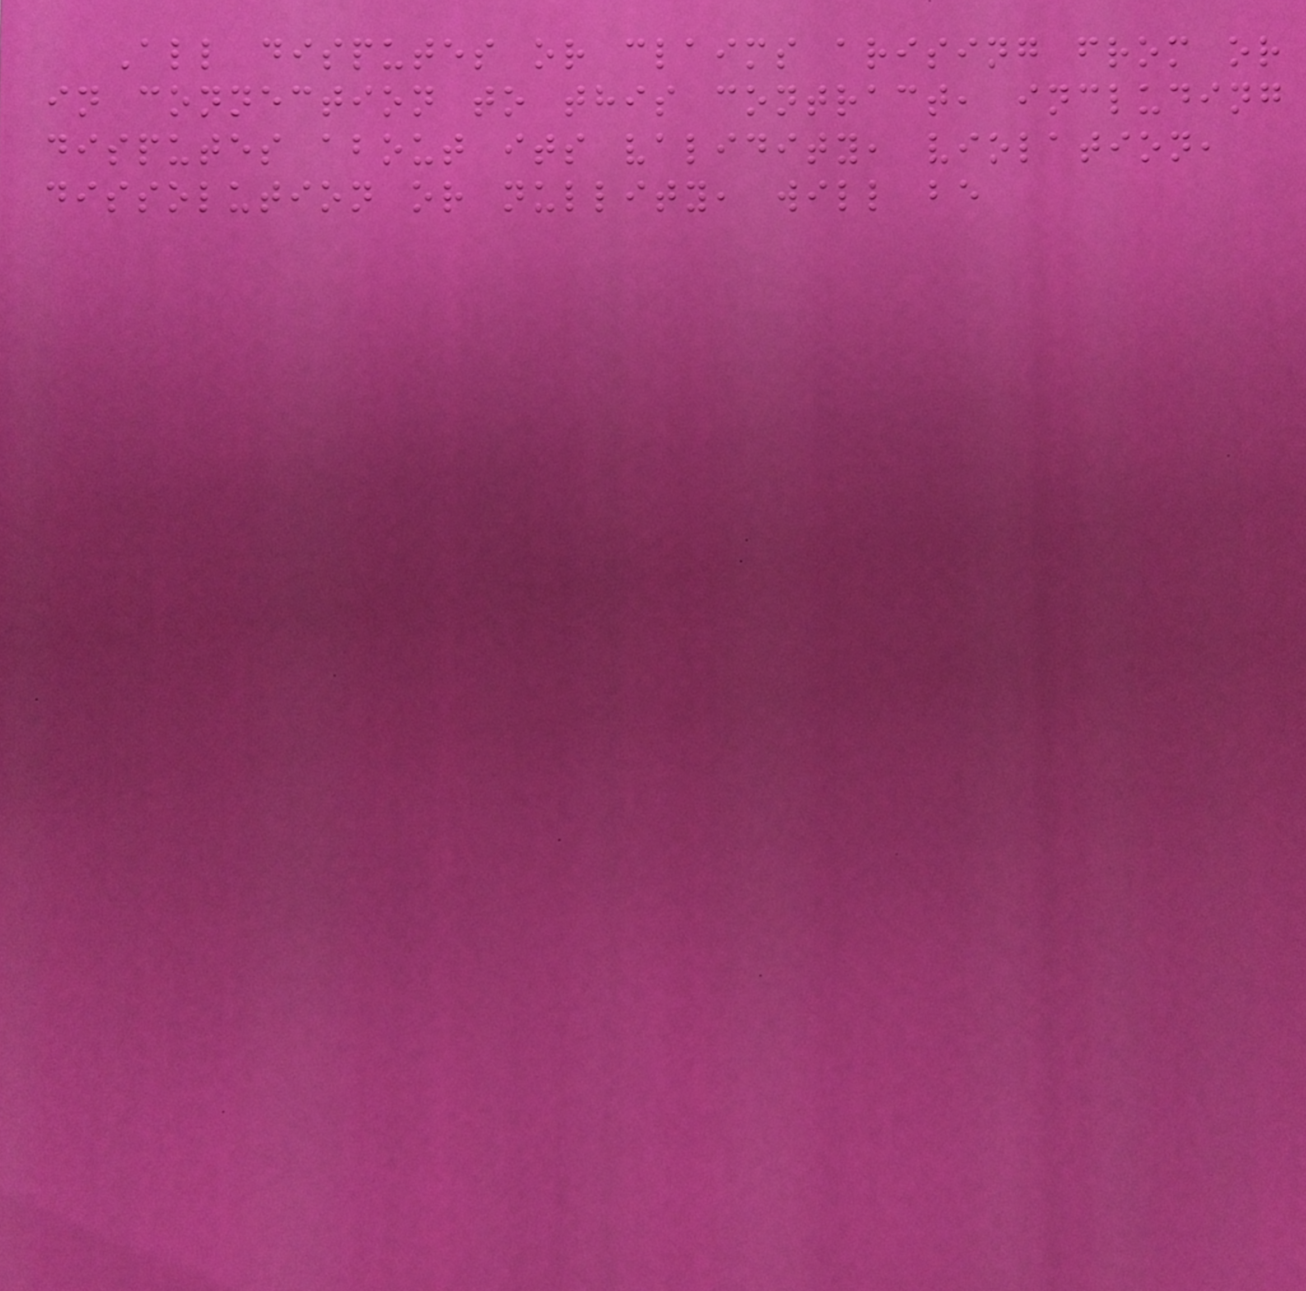All disputes or claims arising from or
in connection to this contract, including
disputes about its validity, violation,
dissolution or nullity, will be
